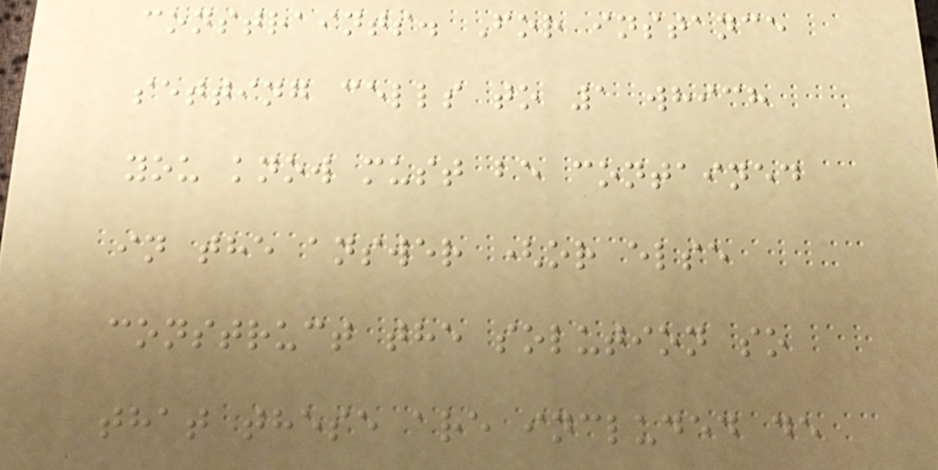constraints. For instance
setting cells to 1 which
you know must be contained
in the answer (or else
construct the solution so
that these are included de
